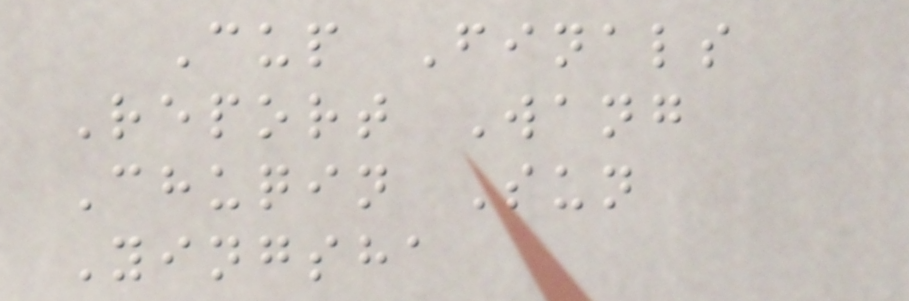Cup Finals
Report Wang
Chuqin Sun
Yingsha
